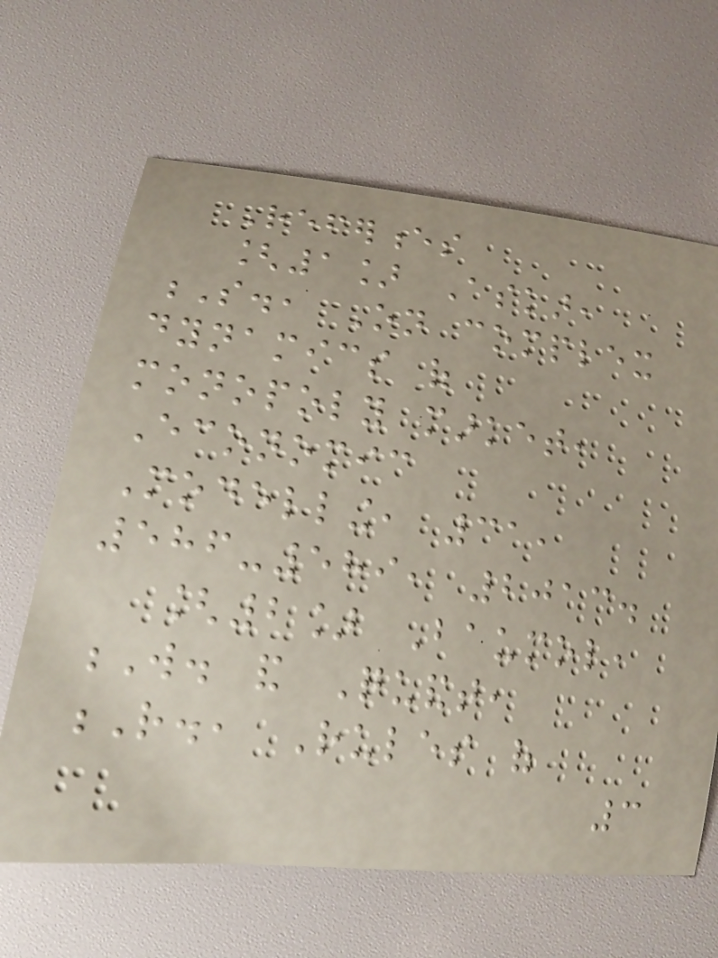References
[1] Askar,
S., On complex
dynamics of
monopoly market,
Economic
Modelling, 31,
586-589, 2013.
[2] Baumol,
W. and Quandt,
R., Rules of
3
